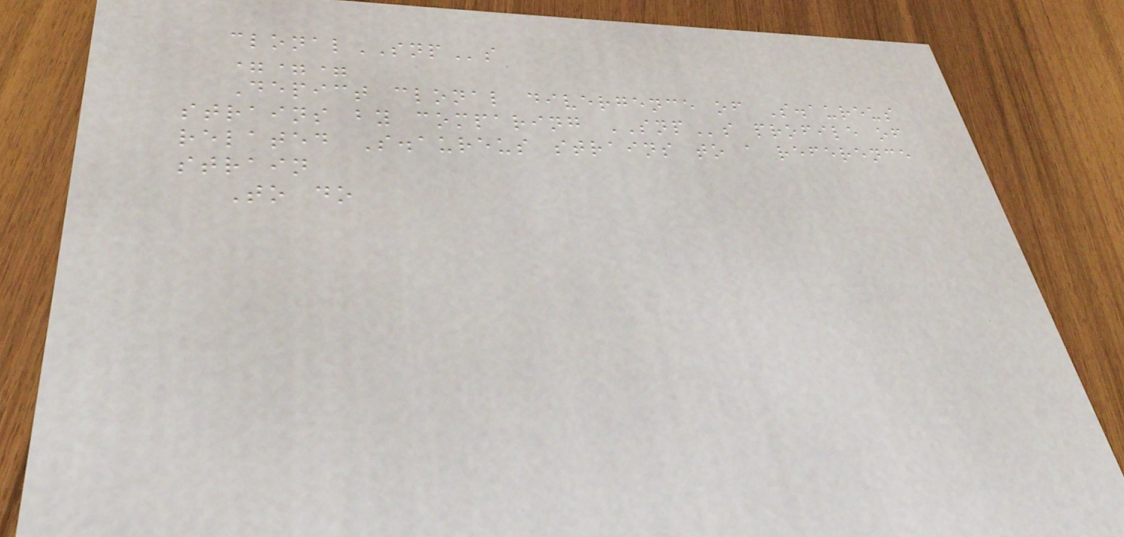clonalSNPs
===
Depict clonal divergence of S.aureus
strains by comparing SNPs profile of
related S.aureus strains to a reference
strain
To do
